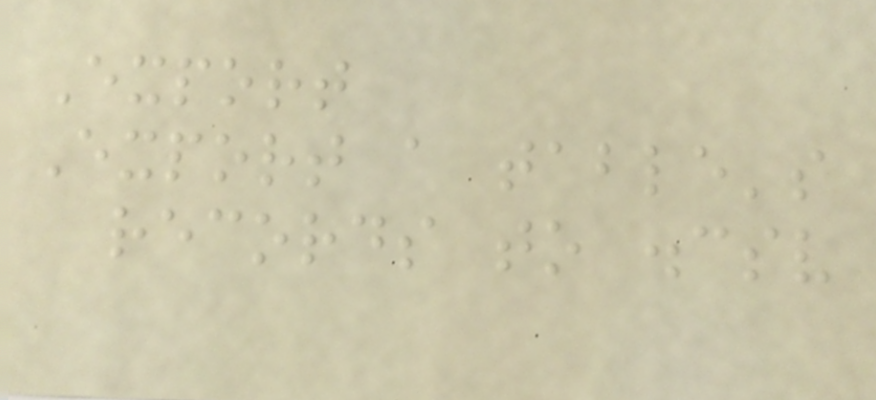Export
Export a table's
records to .csv
